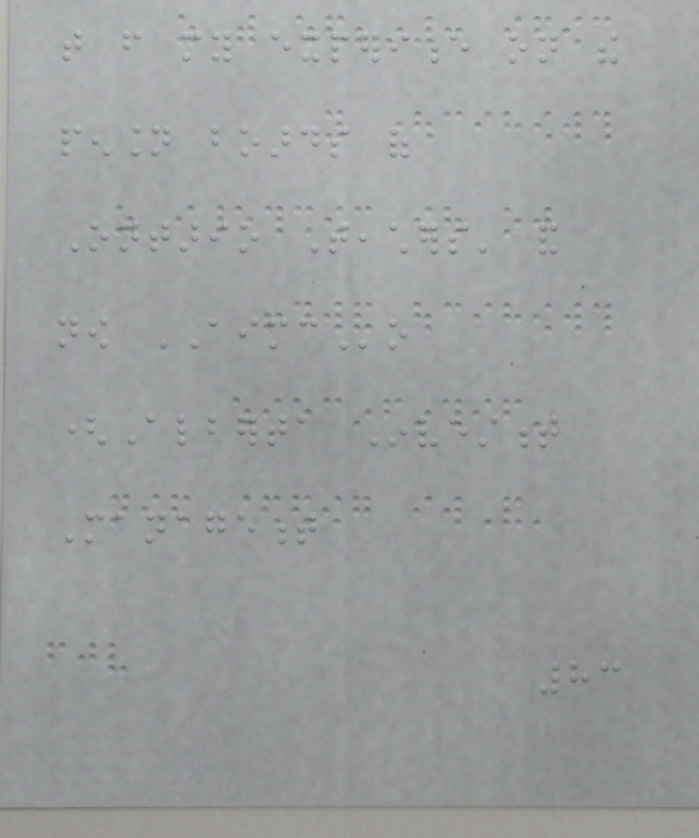that from my experience on the
pension boards of
Ontario Teachers' and
now AIMCo
(Alberta Investment
Management
83
